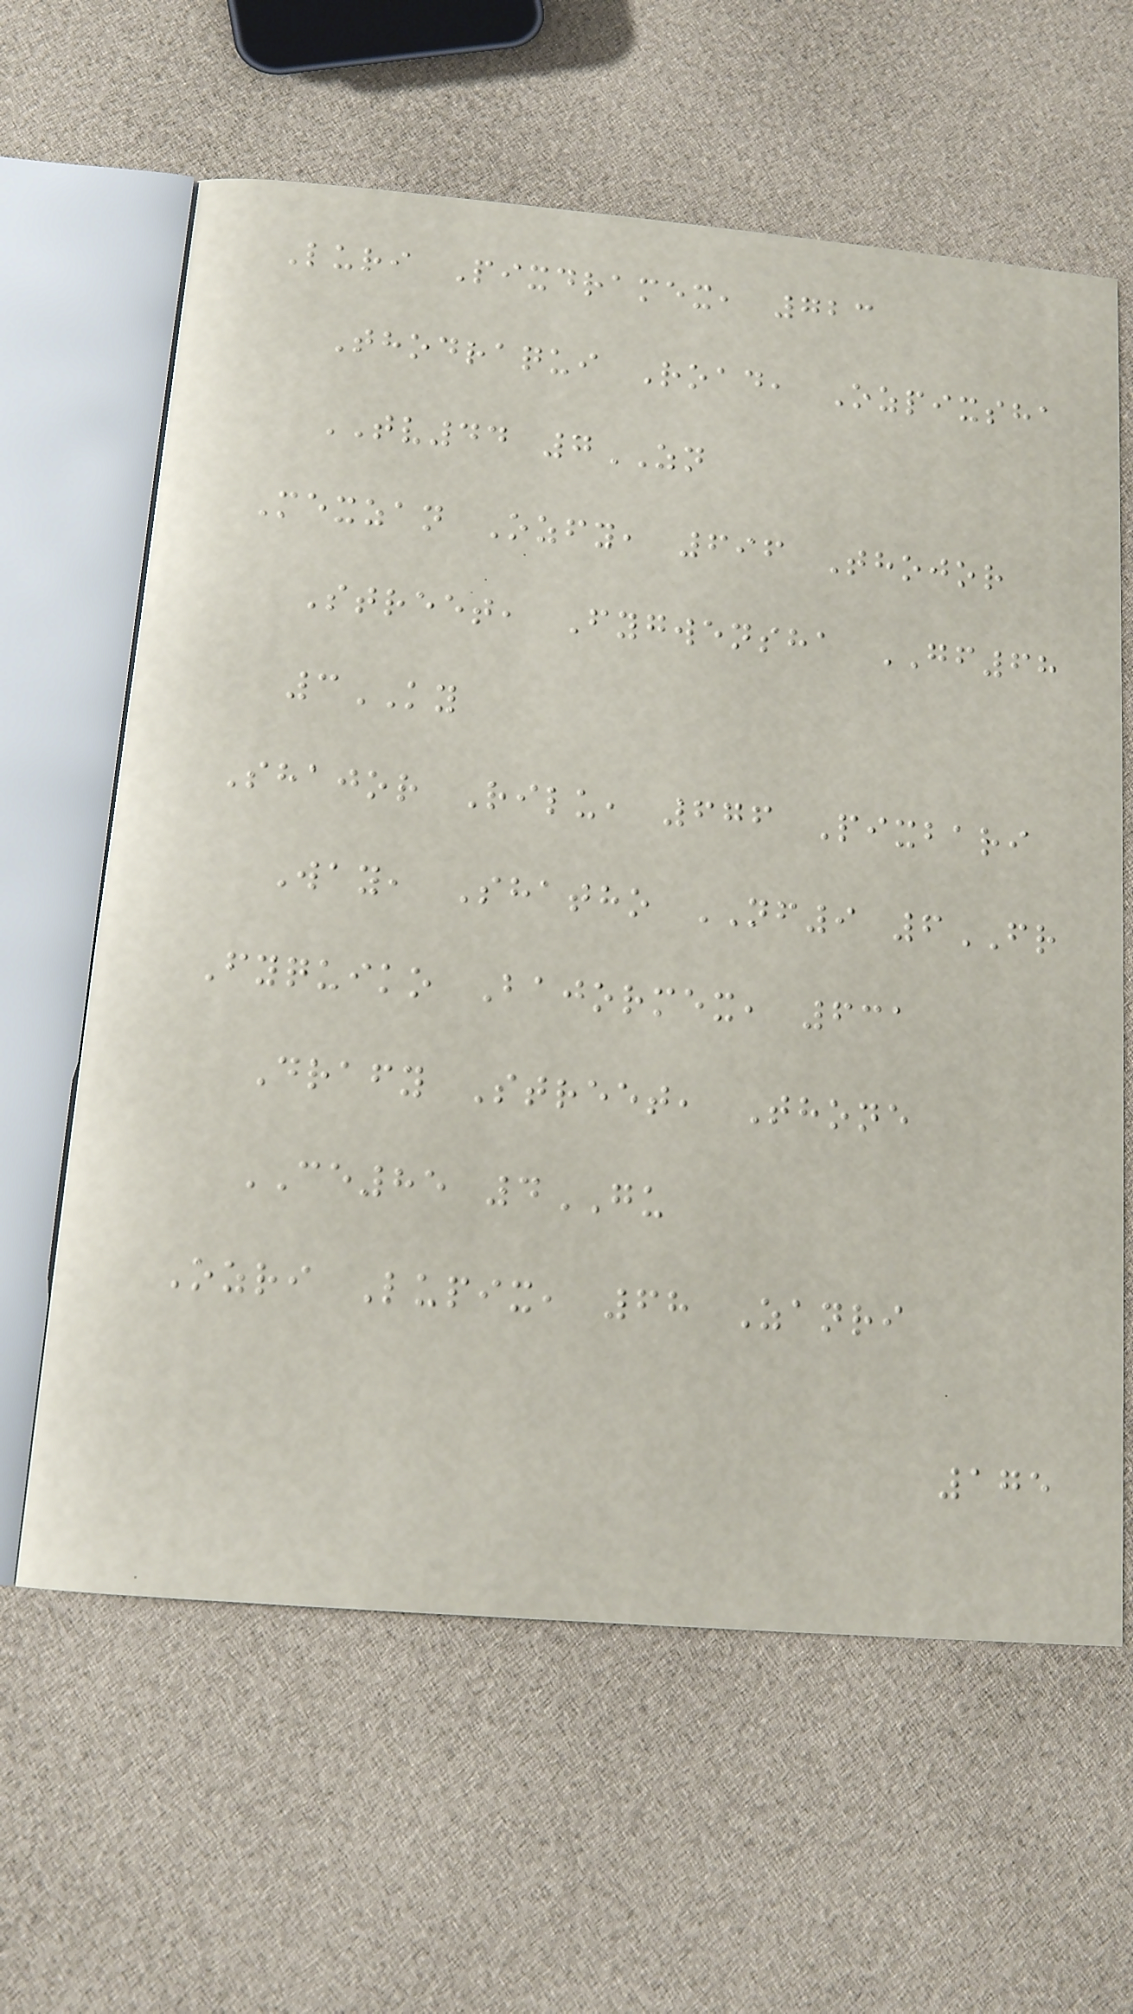Luri Pixdramex, 723
Thodraqui Road, Ozpixsha
TV44 7ZN
Mexzan Ozfy, 696 Thojor
Street, Fygwensha GF68
3KY
Shajor Rilu, 676 Pixbari
Way, Shatho NF9 6FR
Fyquiko Bajormex, 631
Drafy Street, Thone
CE85 4GU
Ozri Lupix, 68 Zanri
175
